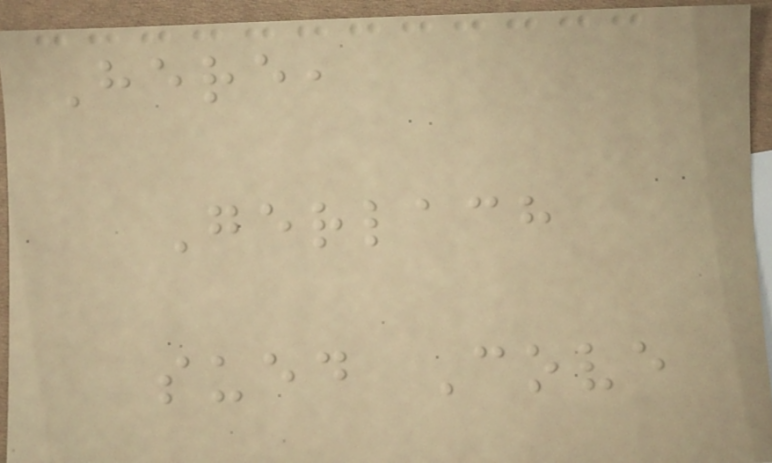Here,
Gerlach
sued Cove
